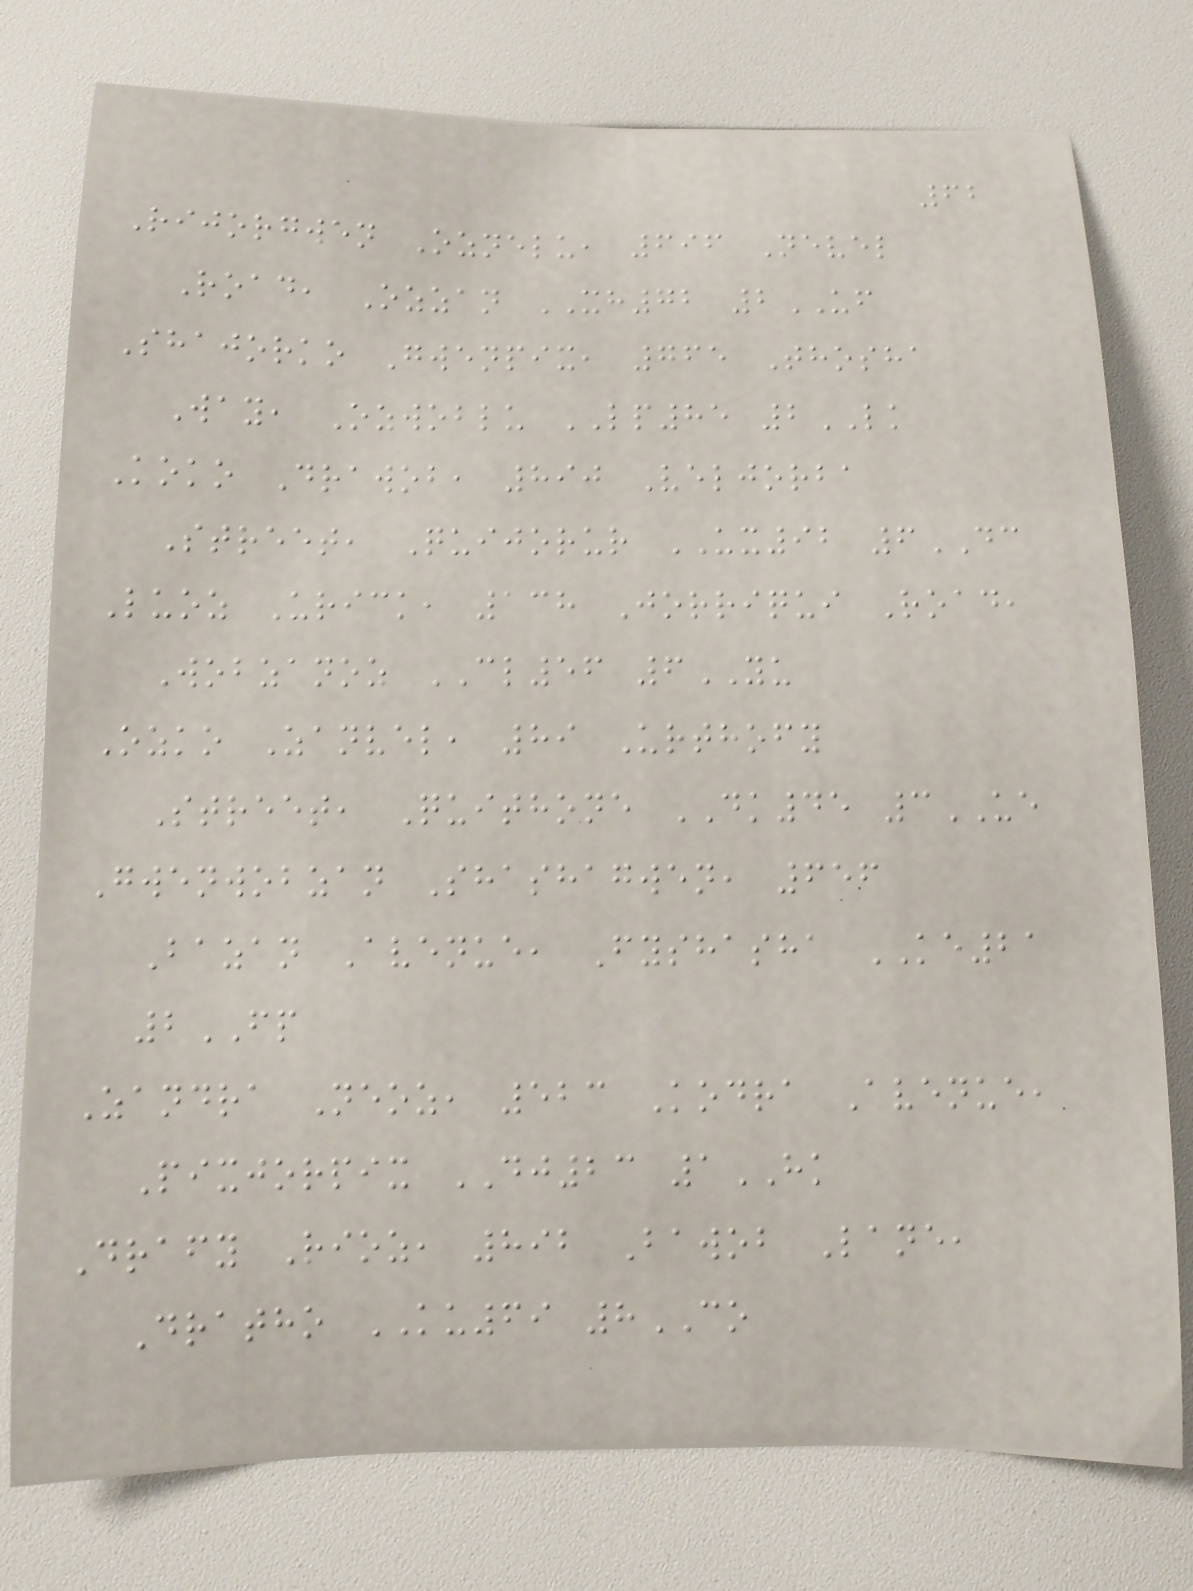62
Rijorgwen Oznelu, 696 Nevel
Road, Ozzan XH72 2UF
Shajorko Gwenpix, 765 Thosha
Way, Ozwoblu LP85 2LK
Koko Drawob, 890 Veljorba
Street, Quijorur UX92 6DC
Luoz Urick, 138 Jorriqui Road,
Wobzanoz CL56 6YU
Ozko Zanvel, 89 Urthofy
Street, Quithone DK45 3UE
Gwenwobzan Shashagwen, 656
Bazan Avenue, Fyshasha KE21
2FP
Zandra Neoz, 523 Kodra Avenue,
Pixjorpix DJ23 1HK
Drafy Rioz, 892 Bawob Lane,
Dratho KU69 8CO
